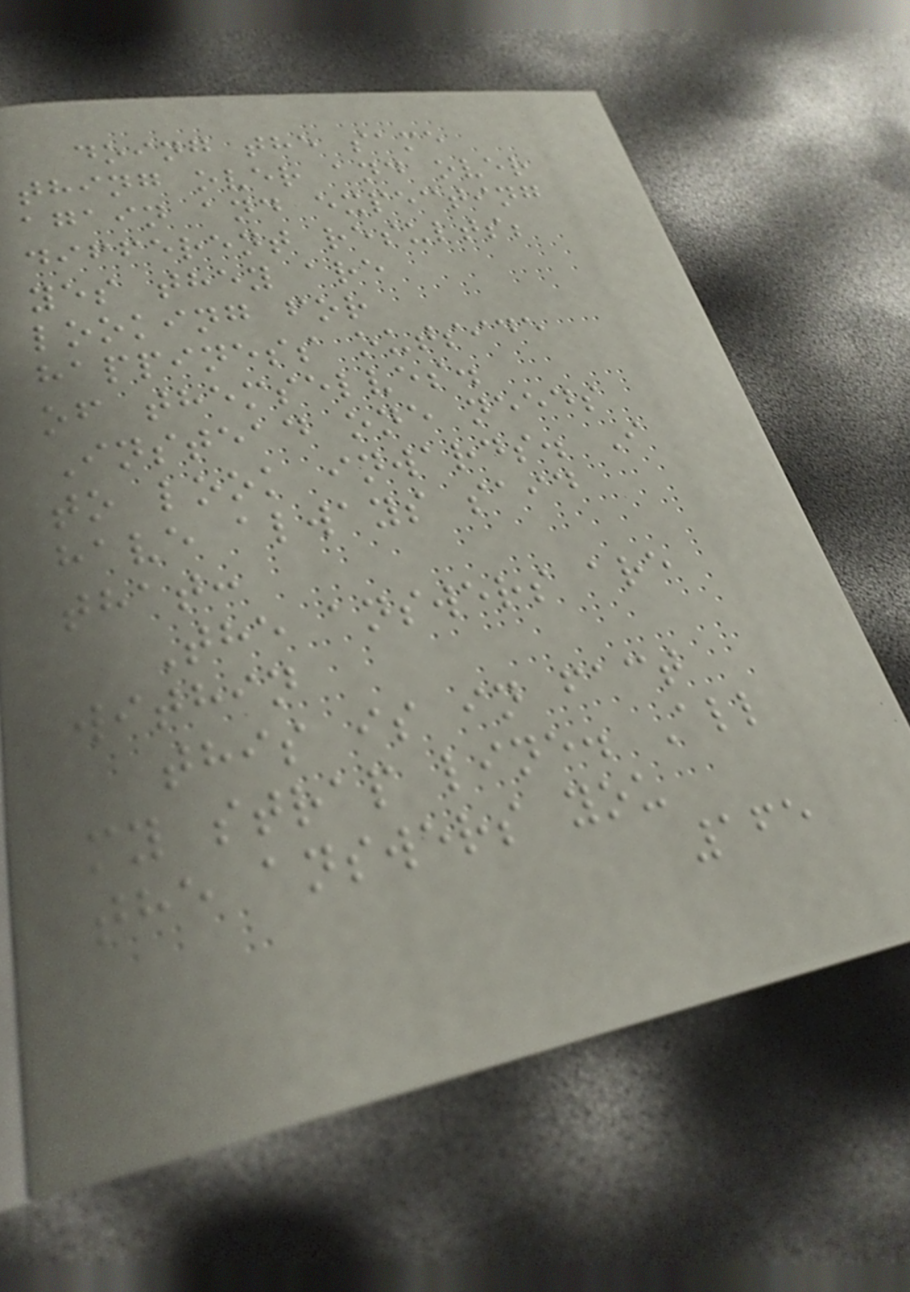doing the same
thing over and over
again and expecting
different results;
yes they are
looking for
happiness outside
of themselves.
Instead one needs
to look inwards. I
have always said
that:
The answers are
within
this is in fact
my strap line. All
the answers you
165
